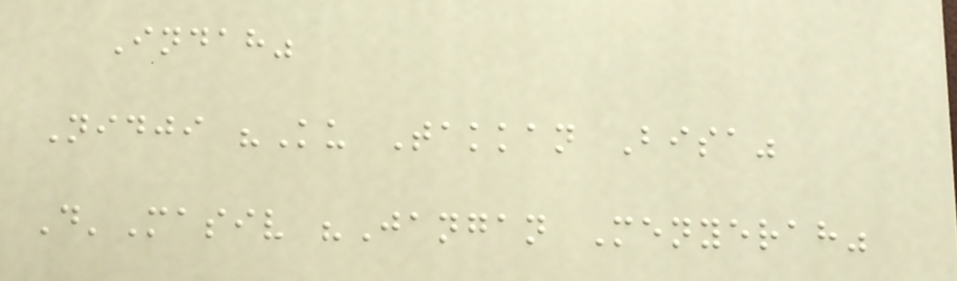Indah"
Nidji "Ku Takkan Bisa"
D'Masiv "Jangan Menyerah"
